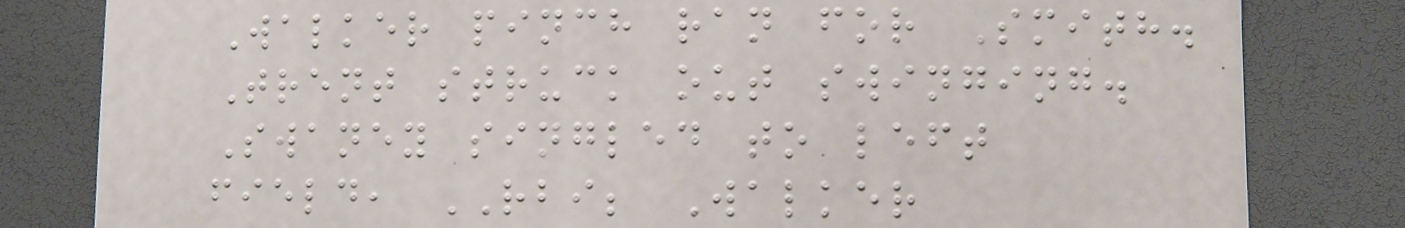Walker pinch ran for Smith.
Trent struck out swinging.
Swaney singled to left
field, RBI; Walker
